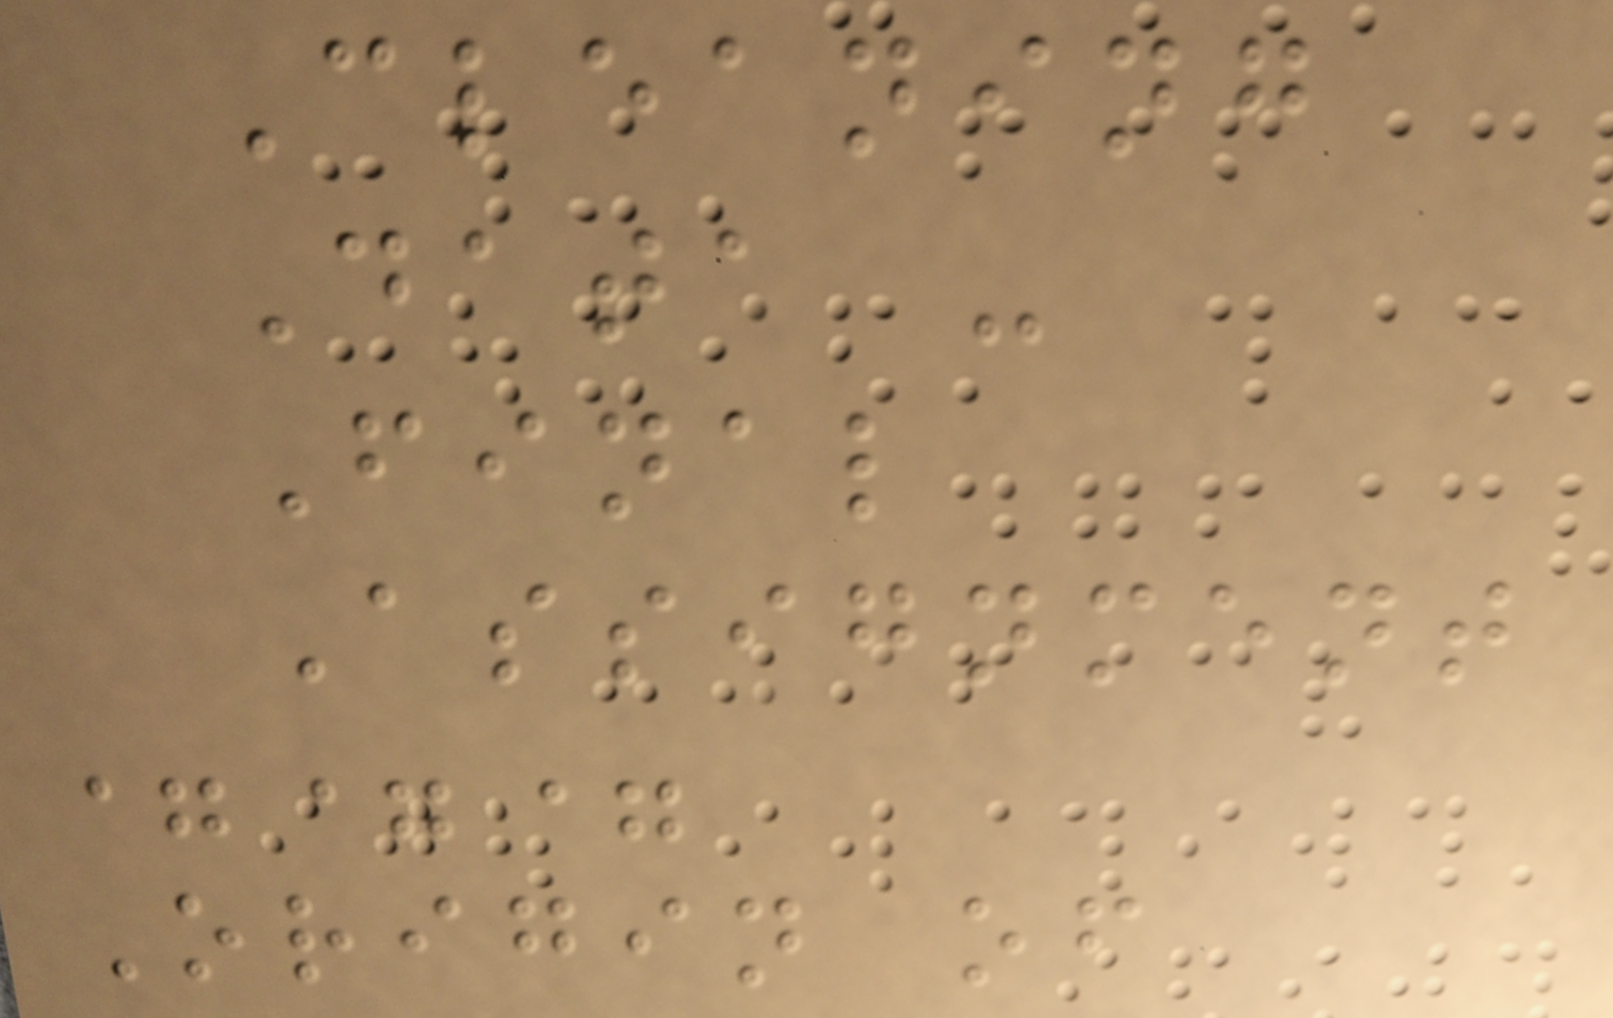Cleaning
Data -
Final
Assignment
===
Origin of
